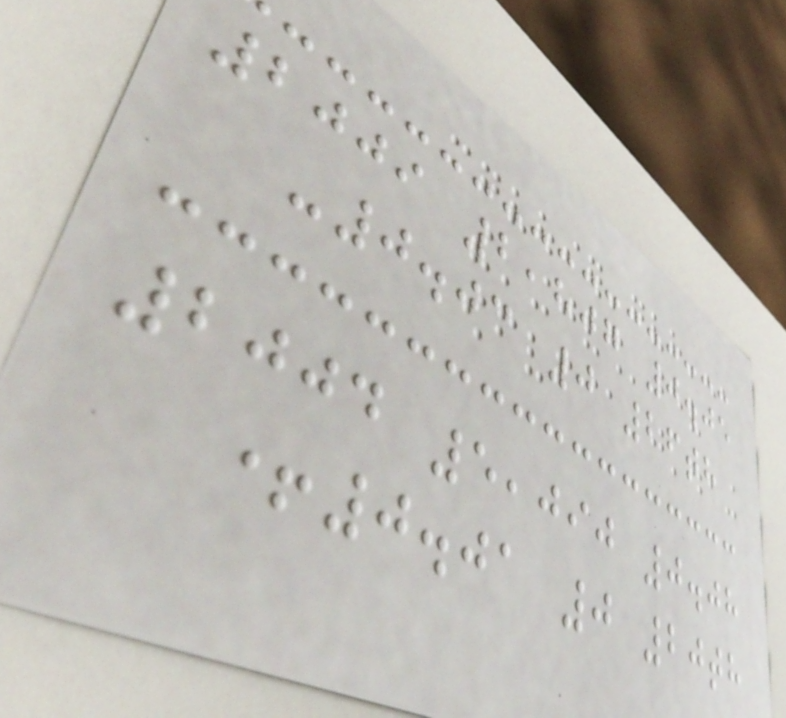2009 2,807 0.05
-0.03 0 26th
2004 5,090 0.08
+0.01 0 20th
